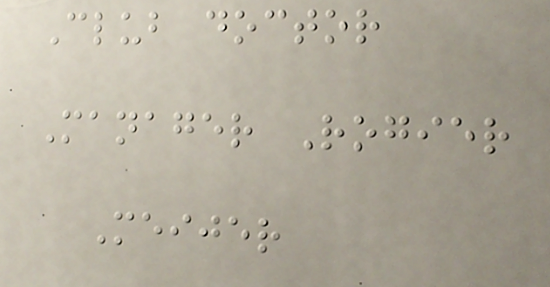Club doctor
Manager Rogier
Meijer
